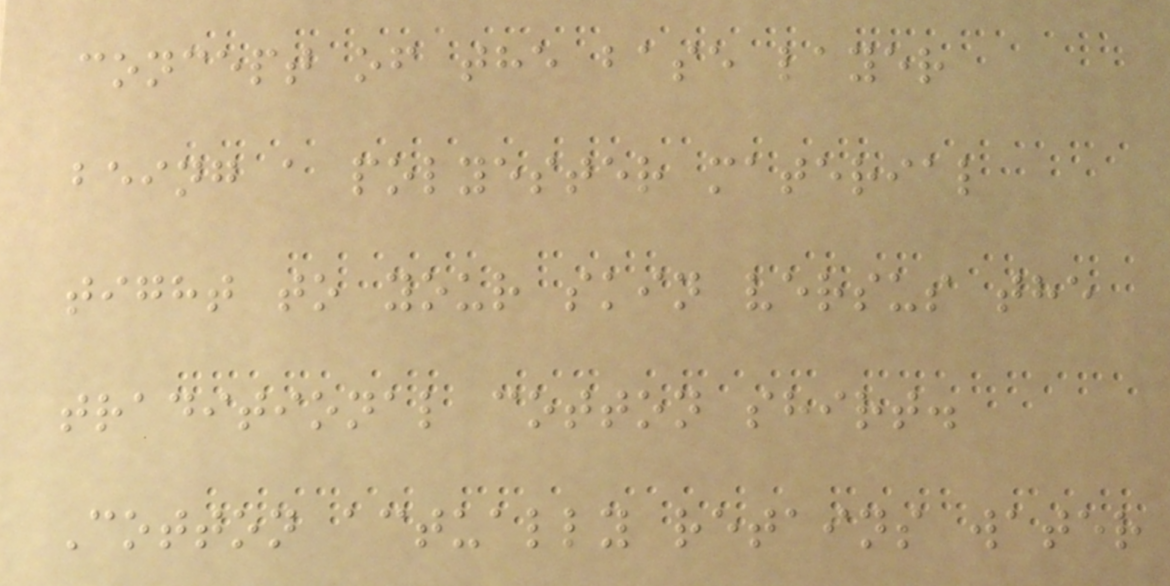concept of the base layer
being a polyester material
tight to your skin versus the
traditional cotton shirt.
Cotton actually retains water
